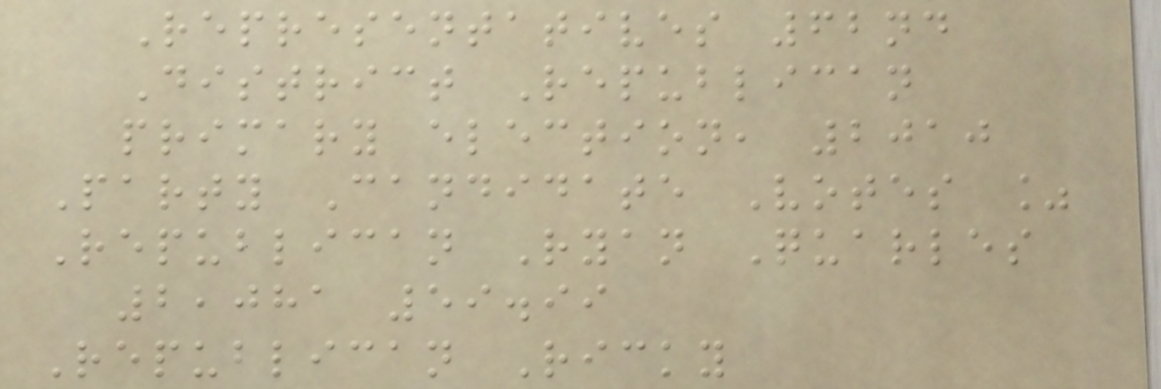Representatives 62nd
District Republican
primary election, 2010
Party Candidate Votes %
Republican Ryan Quarles
2,081 59.99
Republican Ricky
